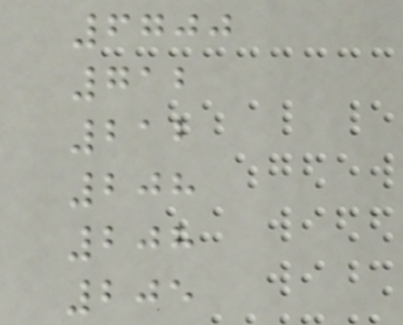6700
712
212
208
208
205
